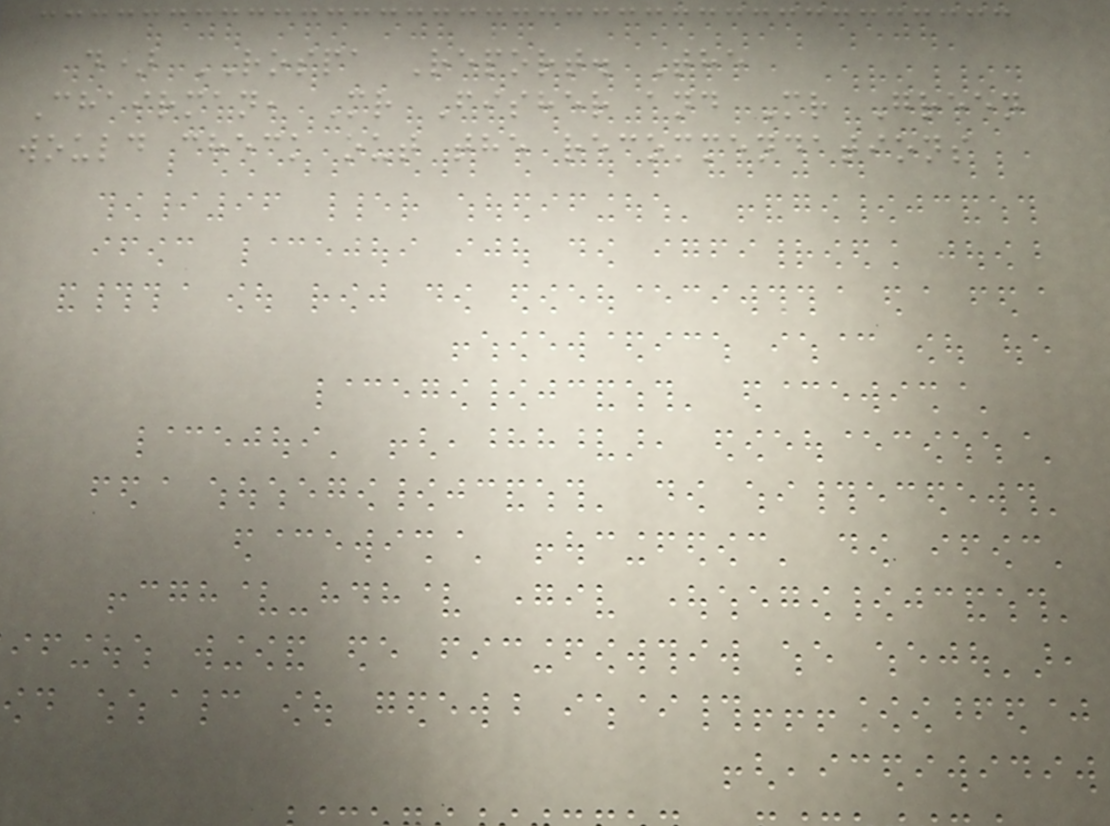d) ROSPA Report. The
Chairman, Mr Fisher and Mr Green
would check out the recommendations
